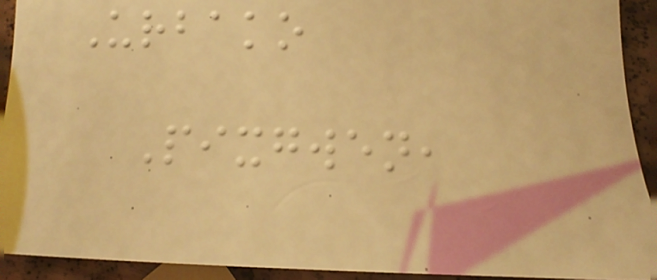Urbako
Pixgwen,
